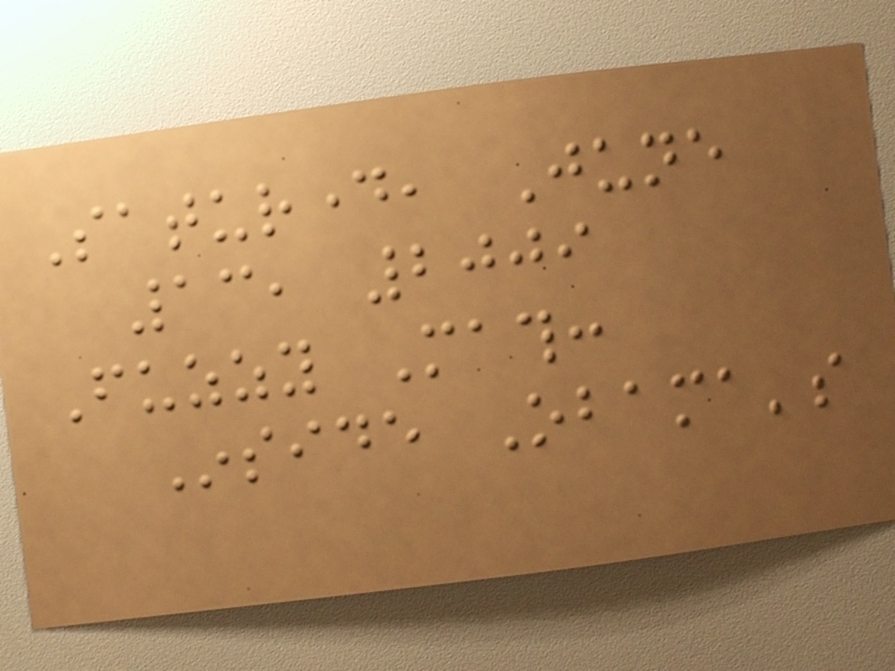Saturday, June
13, 2009
Fuzzy Math:
Inside Obama's
